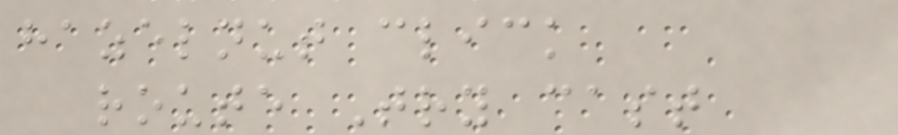hazelnut click
route Try cast
